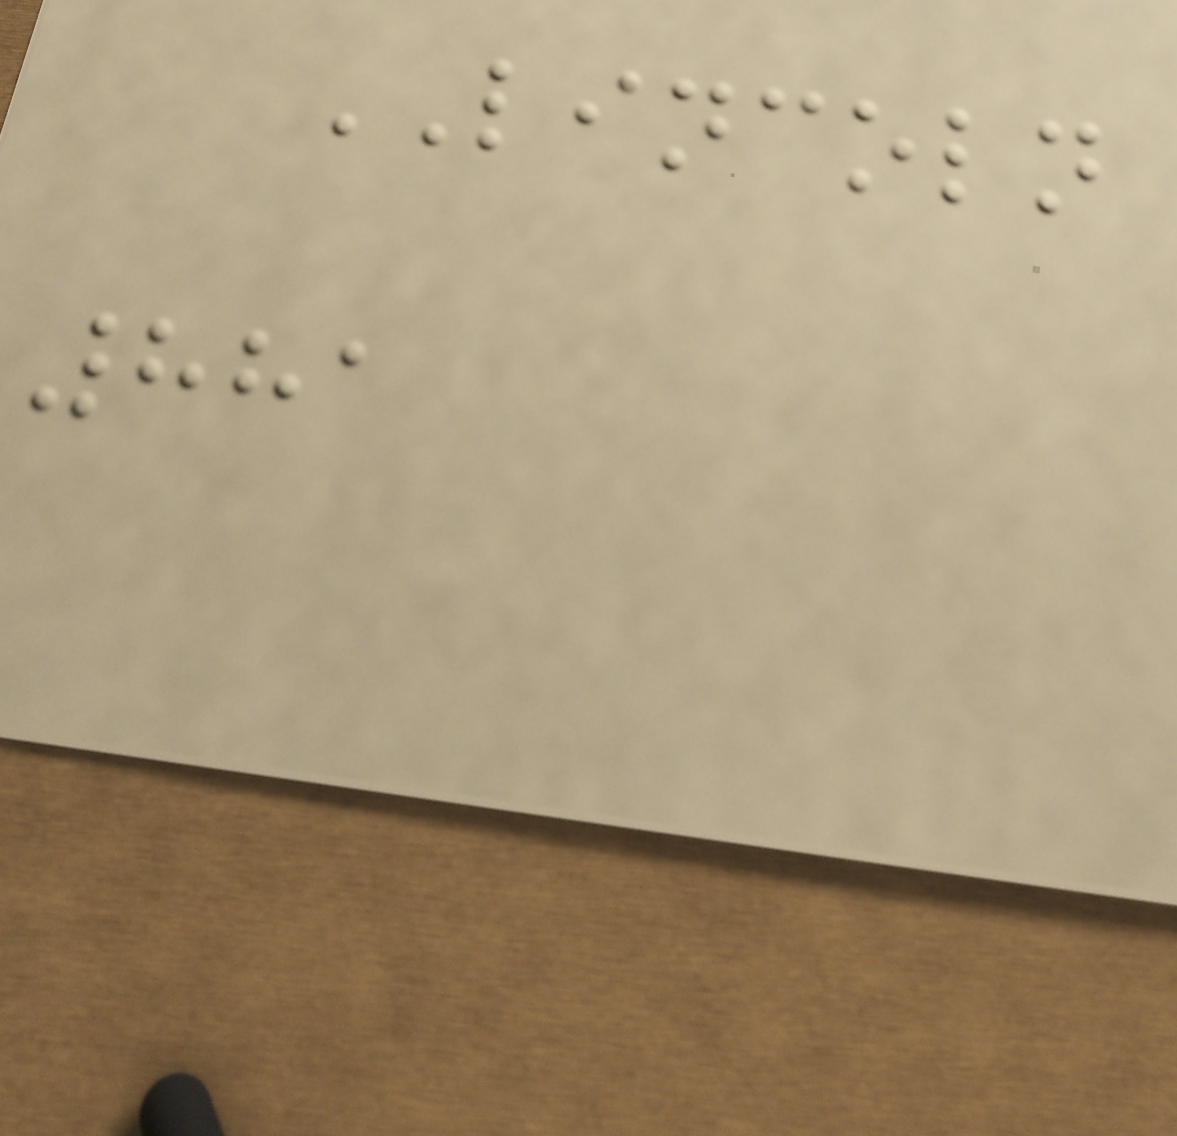LINCOLN
881
